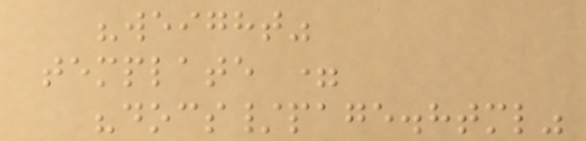"weight"
template =
"docs/page.html"
